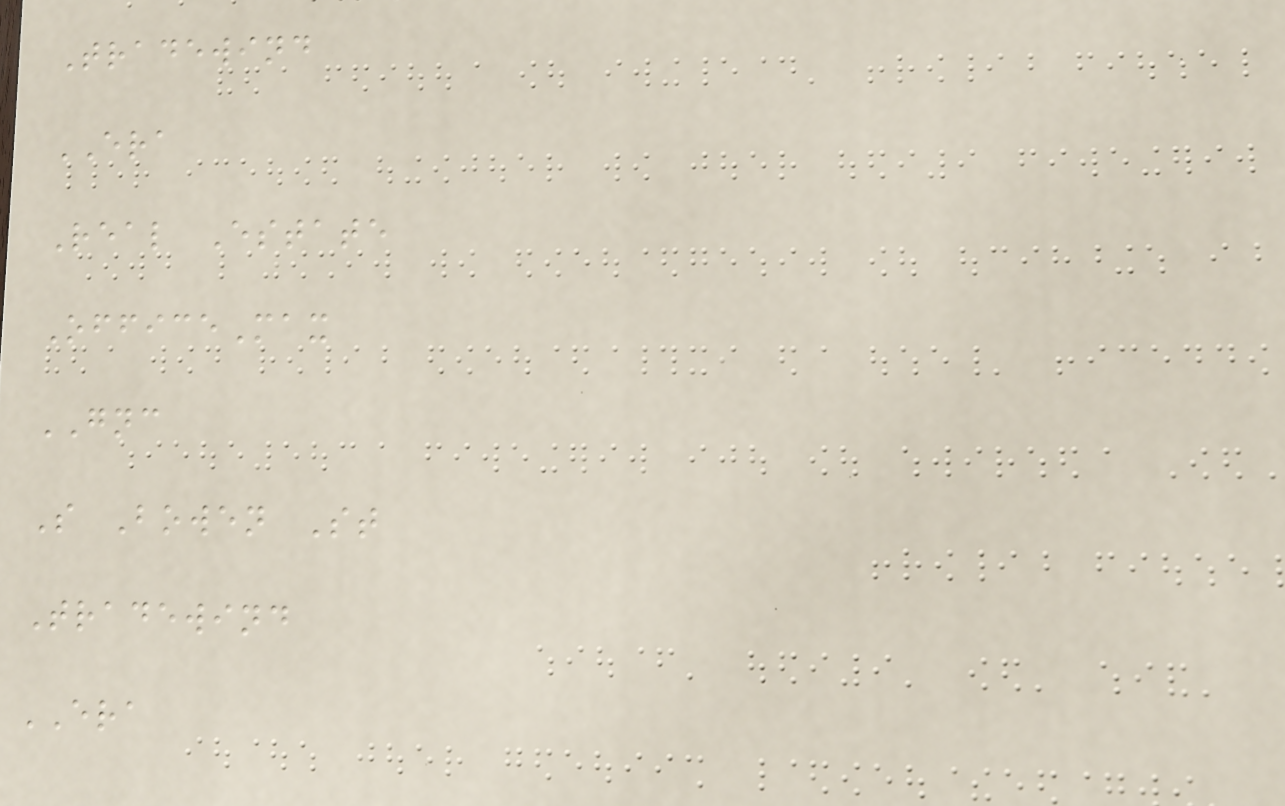Tradewind
ERA
Real Estate
OfficeMax
GNC
S Bowen St
Tradewind
ERA
